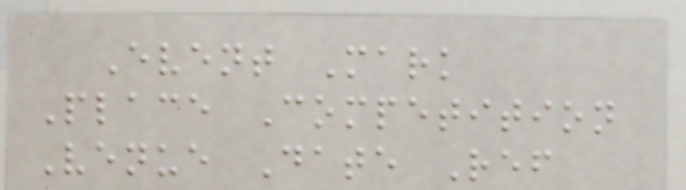Event Mark
Place Competition
Venue Date Ref
